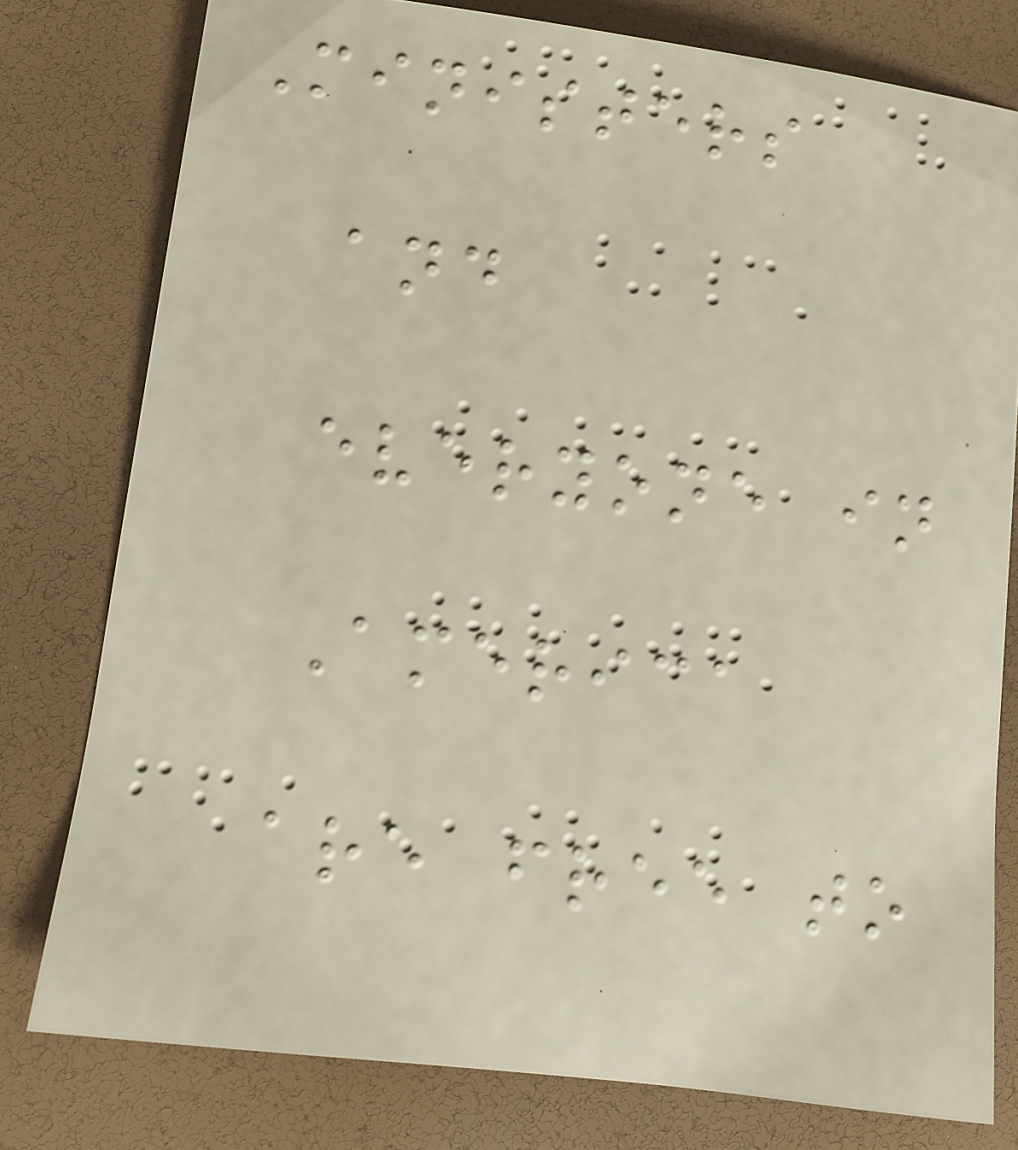Ministers
and
everyone in
America
are free to
